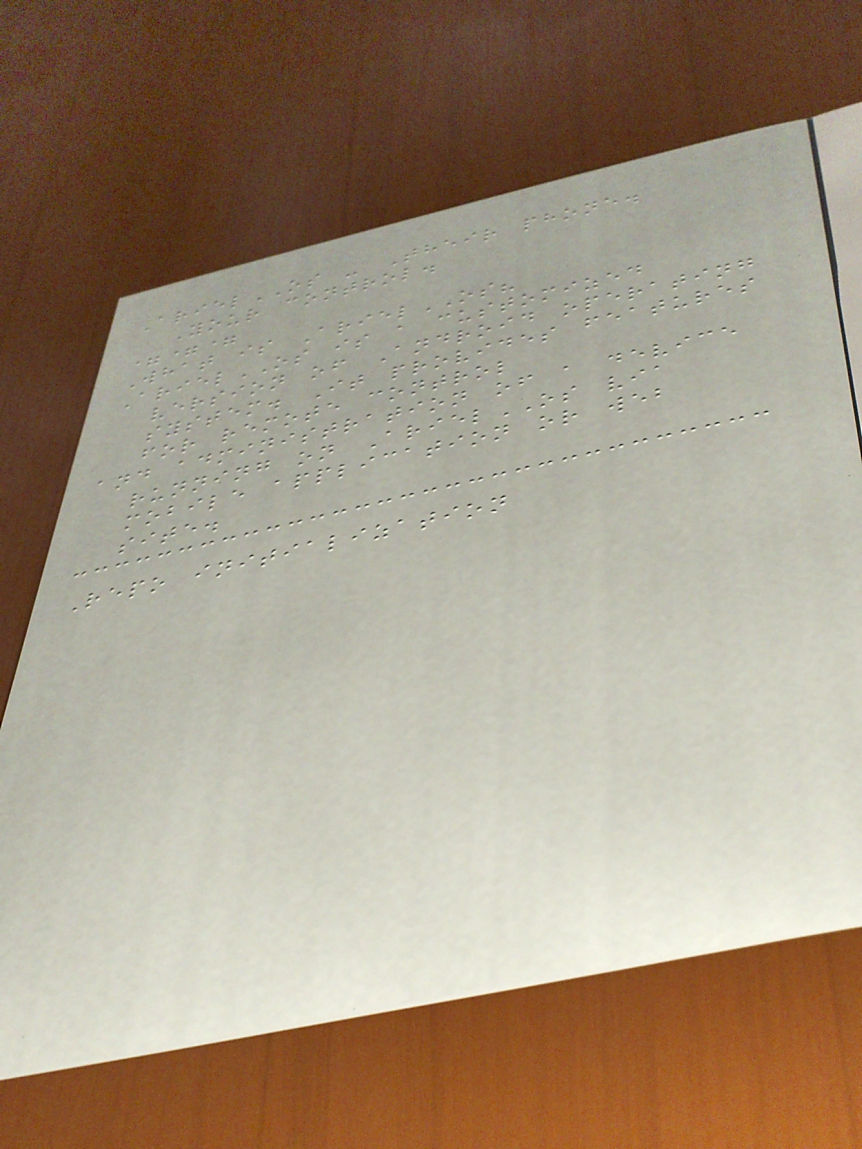ArielOS - Their phone.
Your control.
===
What is ArielOS?
ArielOS is a customized
version of Android operating
system. It provides features
for remote control
and administration of a device
running on ArielOS via
mobile application or web
site.
Repo initialization
